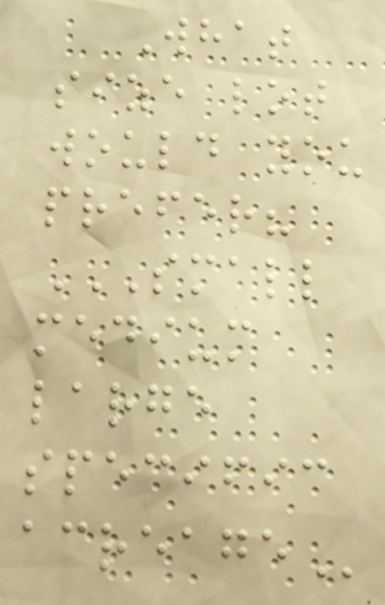What
size lot
would you
prefer?
SMALL
MEDIUM
LARGE
SPECIFIC
ACREAGE
